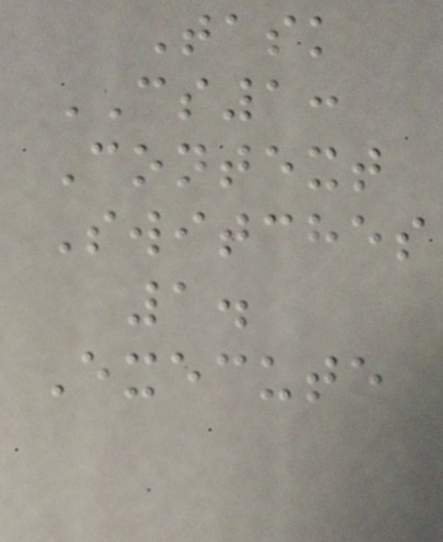Task
CS1:
Context
Switches
1.
Execute
